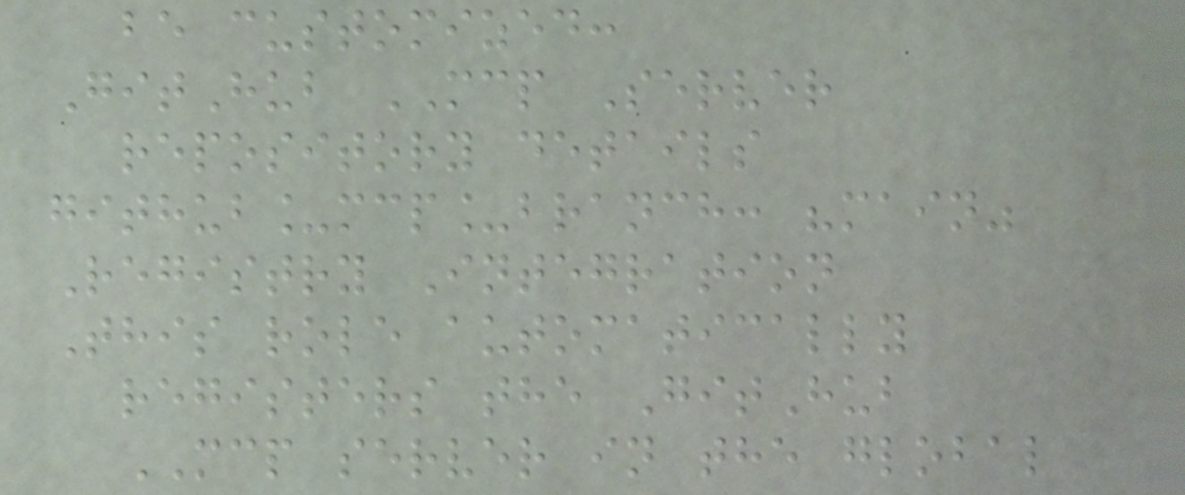be customized:
GitHub MCP Server
repository details
github_mcp_branch: "main"
Registry Integration
This role automatically
registers the GitHub
MCP server in the global
